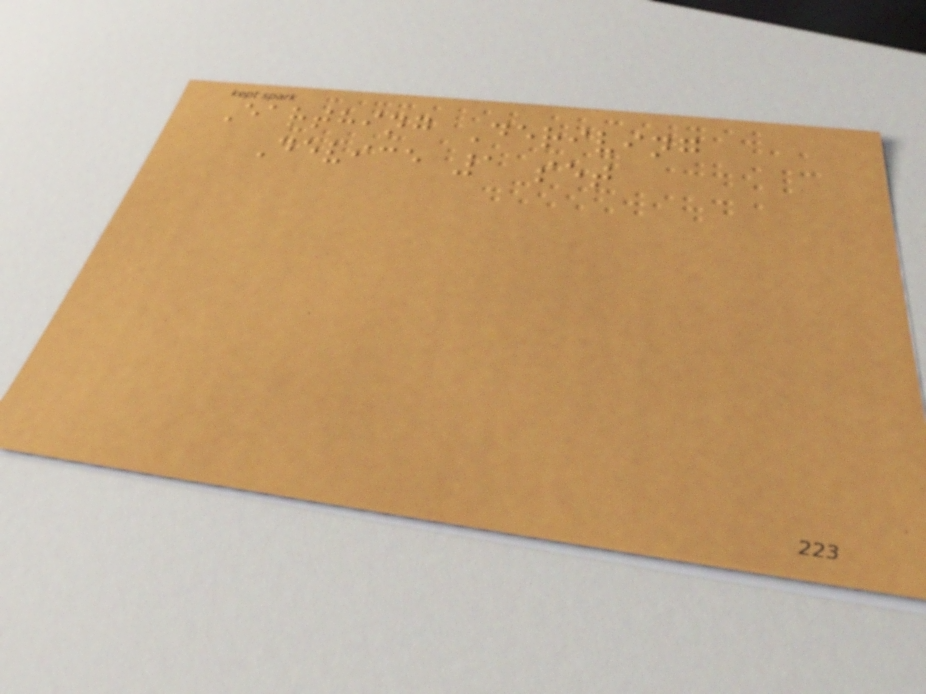Earthing Deriving
Device 1 set
